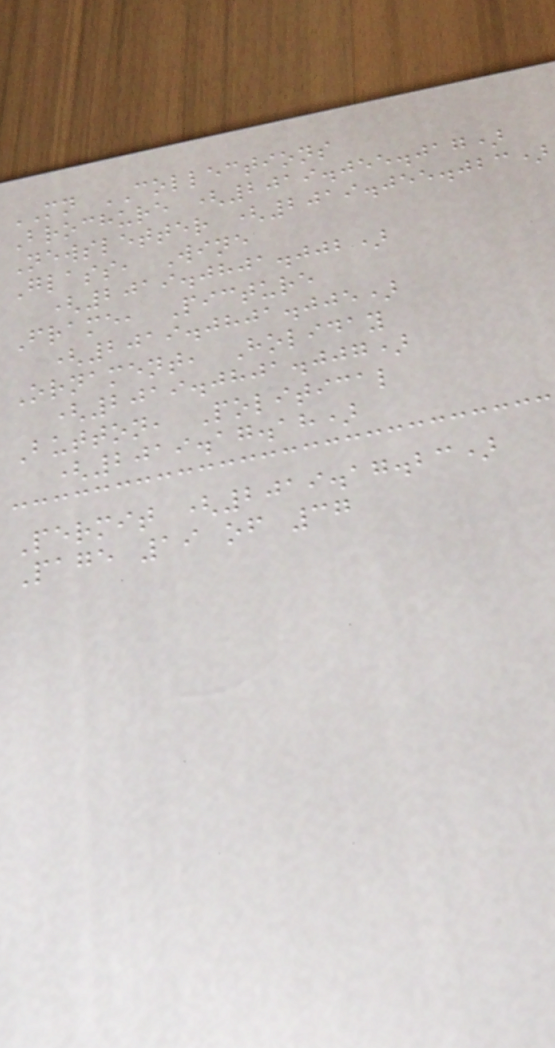MN COLLECTIONS
Brochure (2019.055.017)
Newsletter (2019.055.023)
Glass, Wine
(2019.0801.002)
Frame, Picture
(2019.0801.005)
Ornament, Holiday
(2019.0801.007)
Button, Political
(2019.17.18)
Permit (2019.17.23)
Page 19 of 37
